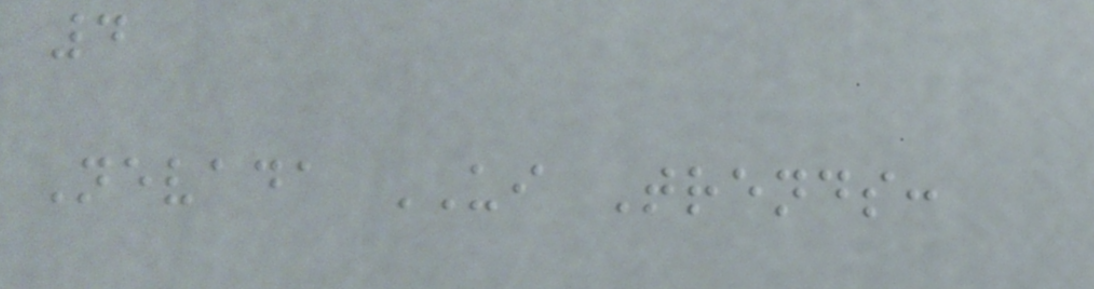4
Nevada UI Trends:
